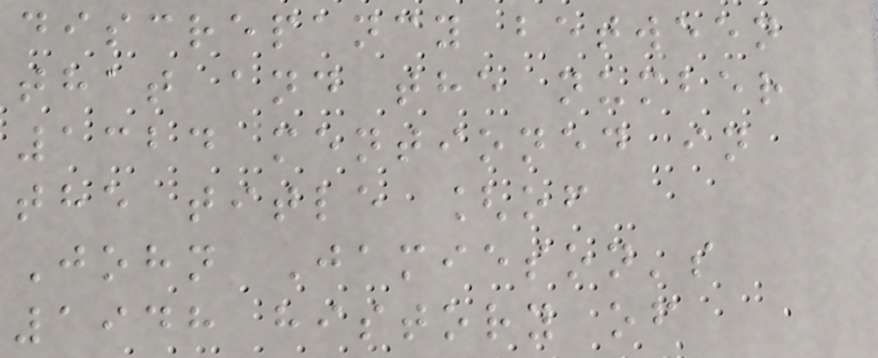discrepancy between
that and the number
1324 mentioned in
the title [of
John Jamieson's
1948 history of
